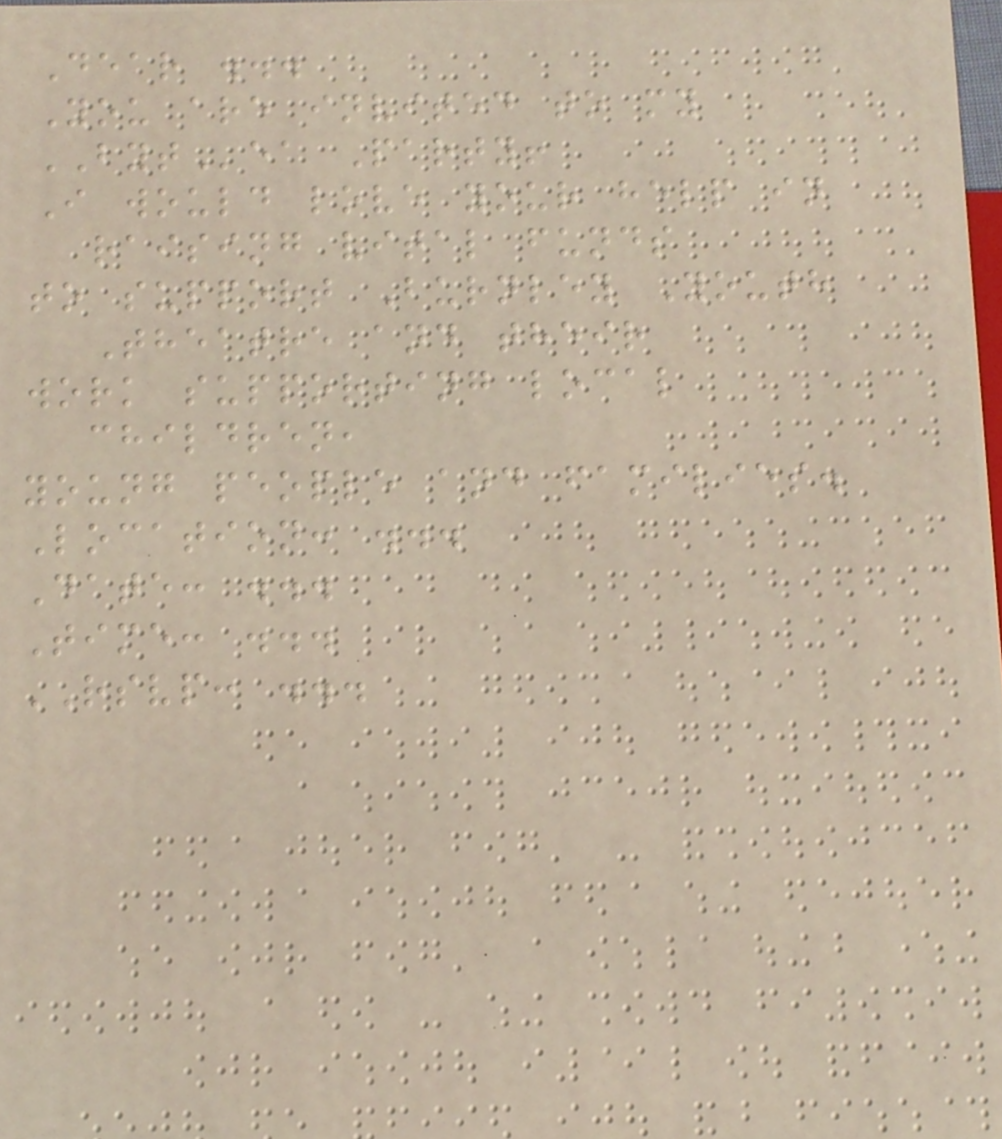Dear ...
You are invited to my
BYTea Party!
I would love your help in
raising vital funds
to support Burnley Youth
Theatre and their
work supporting local
children,
young people and families.
Location: ...
Date: ...
Time: ...
RSVP: ...
